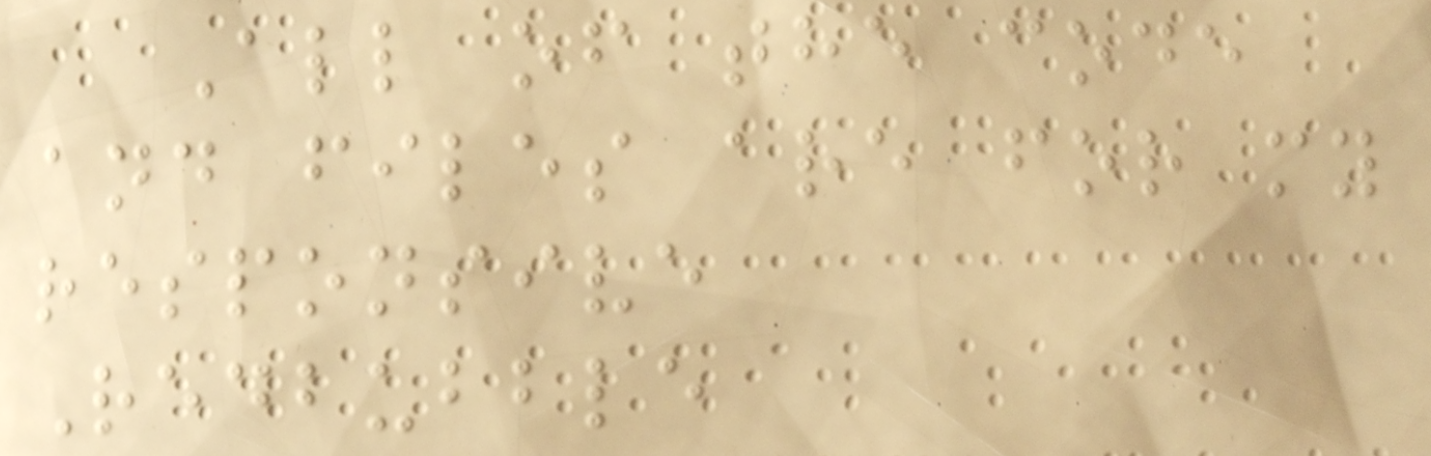All of the code
and files are for my
responsive
Redbubble
